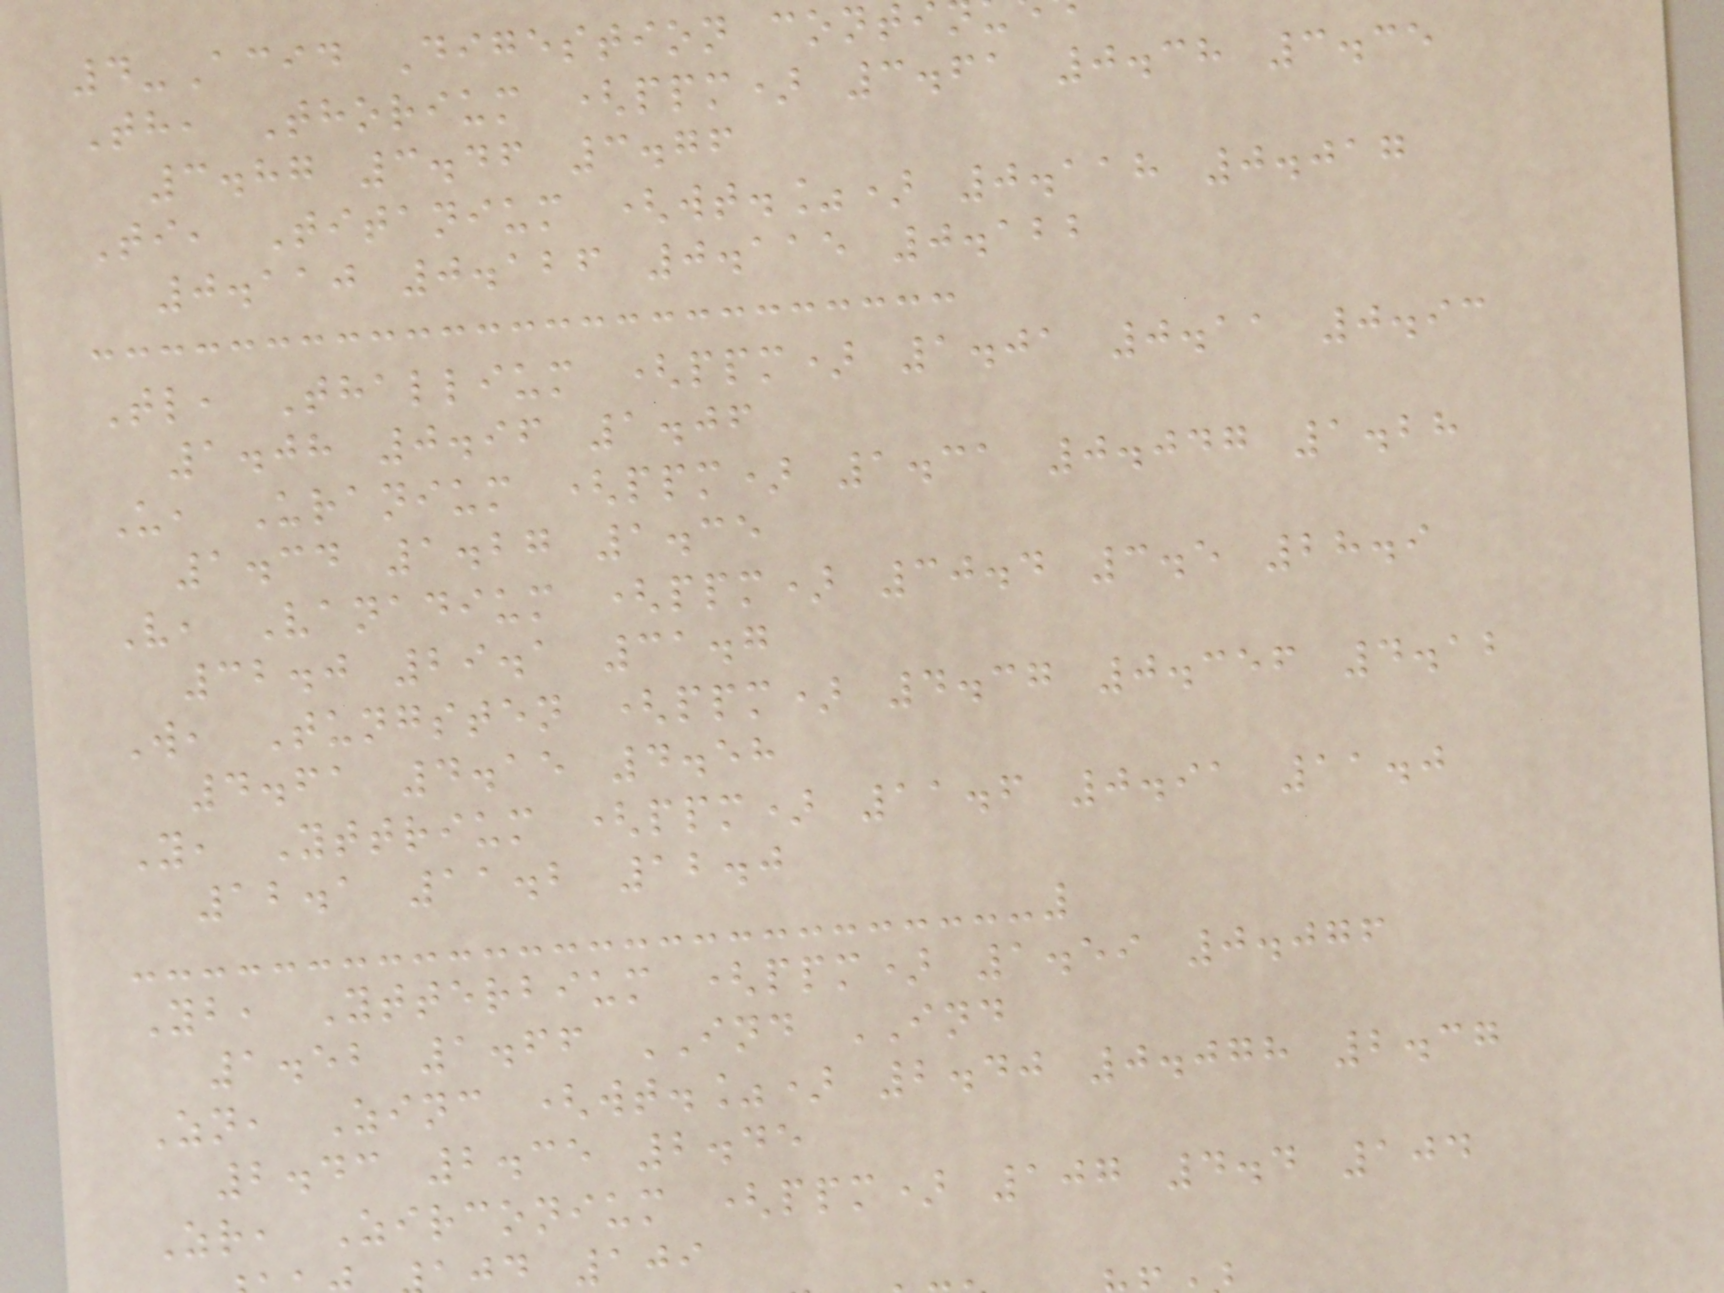4-Acid Digestion cont
Th, Thorium (ppm) 3.61 0.38 3.35
3.87 3.46 3.76
Ti, Titanium (wt.%) 0.118 0.017
0.110 0.126 0.115 0.122
Tl, Thallium (ppm) 1.01 0.11 0.93
1.08 0.96 1.06
U, Uranium (ppm) 1.31 0.047 1.28
1.34 1.27 1.35
V, Vanadium (ppm) 30.4 3.5 28.9
32.0 29.1 31.7
W, Tungsten (ppm) 4.37 0.356 4.12
4.61 4.15 4.58
Y, Yttrium (ppm) 11.6 0.91 11.0
12.1 11.2 12.0
Yb, Ytterbium (ppm) 1.59 0.076
1.52 1.66 IND IND
Zn, Zinc (wt.%) 2.40 0.078 2.37
2.43 2.35 2.45
Zr, Zirconium (ppm) 107 4.4 104
d 109
